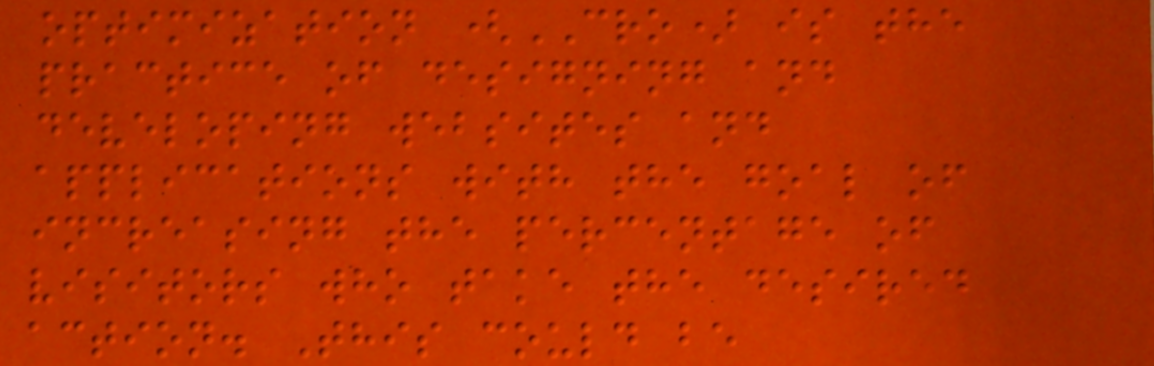optimization (CRO) is the
practice of designing and
developing websites and
applications with the goal of
increasing the percentage of
visitors who take the desired
action. This could be
